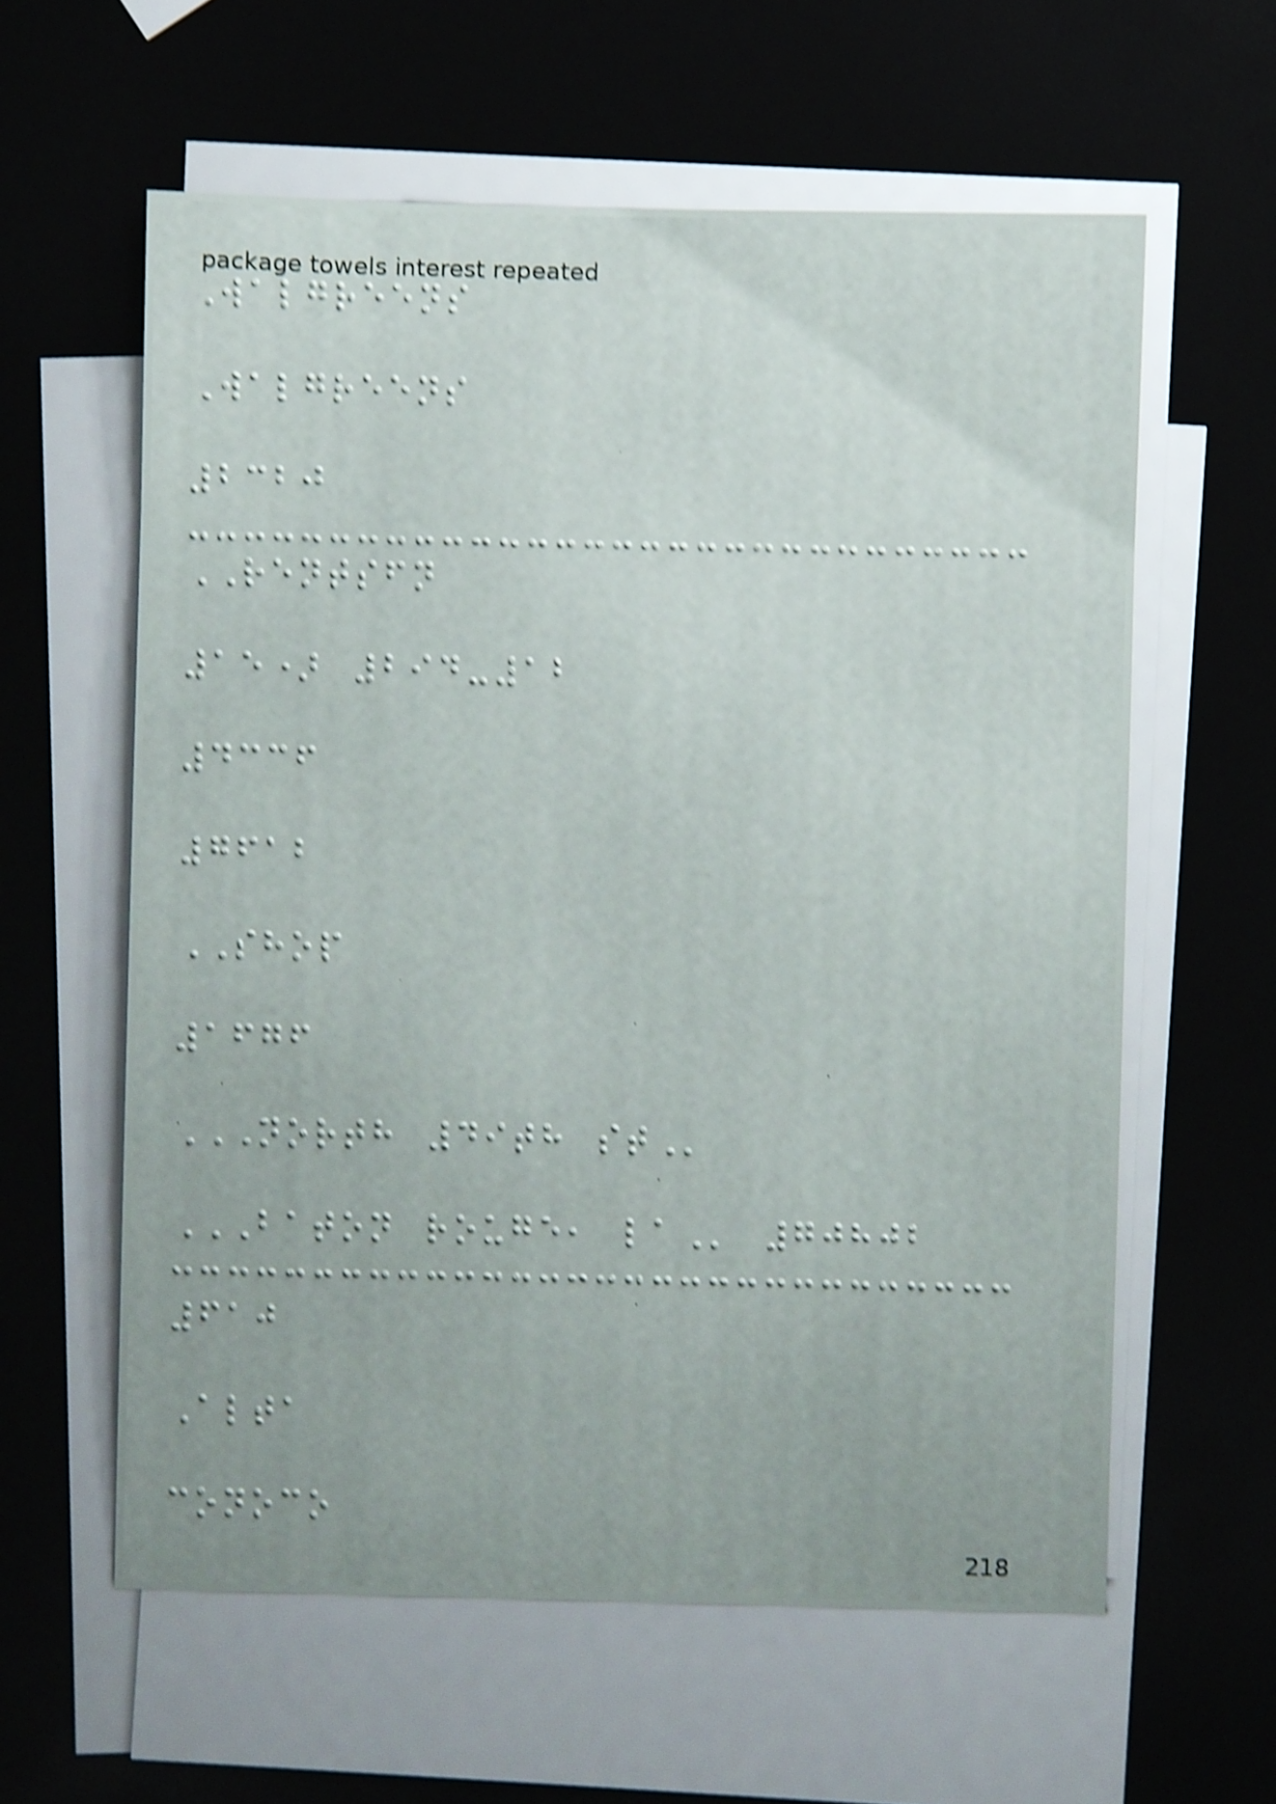Walgreens
Walgreens
2320
RENTSFN
15) 294-12
4336
7612
SHOP
1676
NORTH 49TH ST
BATON ROUGE, LA 70802
610
Alta
conoco
